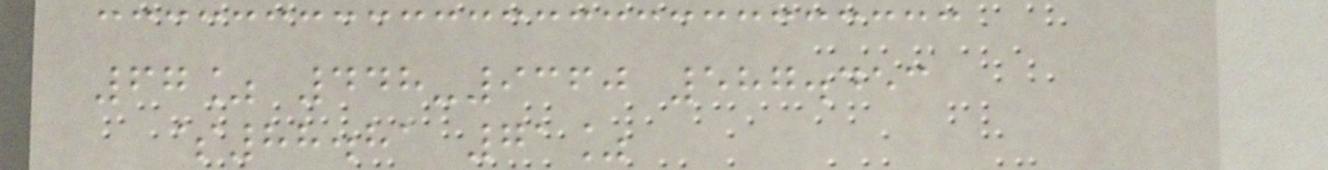67% 448-9360 587.453
$88.81 71%
